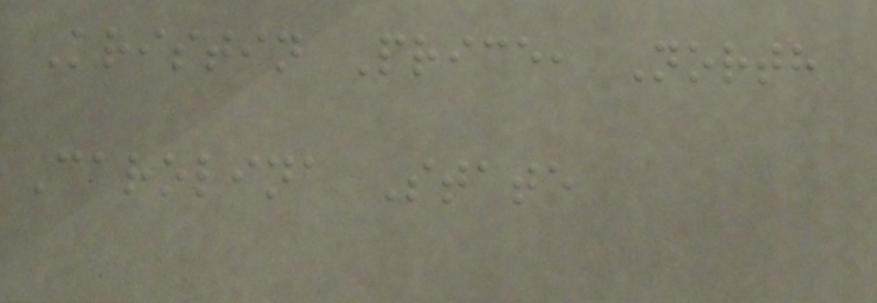Kristin Price, North
Carolina State
